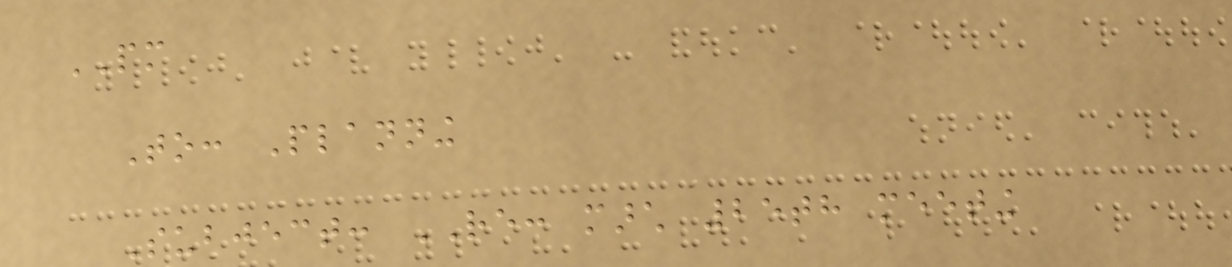PM
To: Planning
Subject: RE: march 25th meeting
